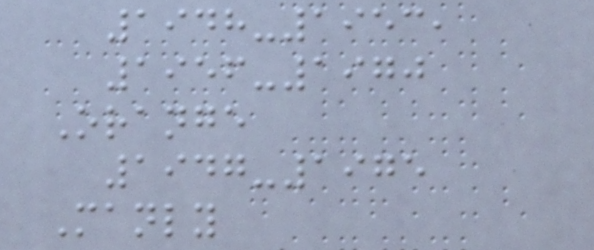1948-1953,
1956-1970
Orange
1947-1975
Manly
